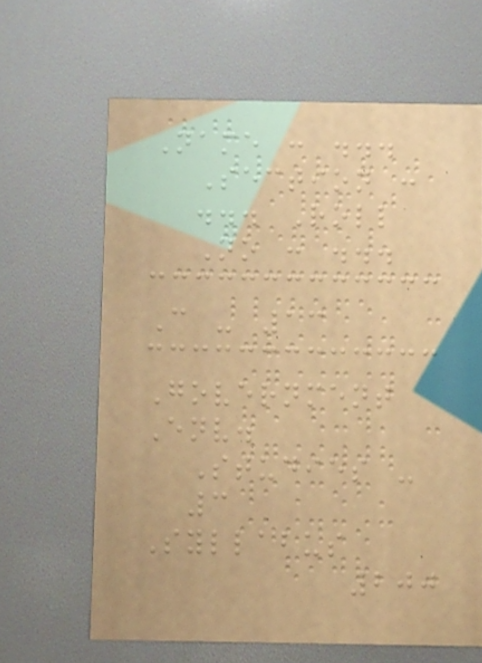Name : ...
Section :
... Roll
No : ...
C - 13
Government
Env.
Studies -
3
Syllabus
200
